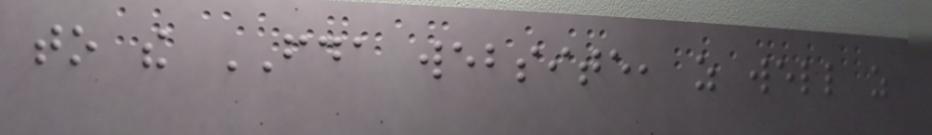to the FDA website, as well as
